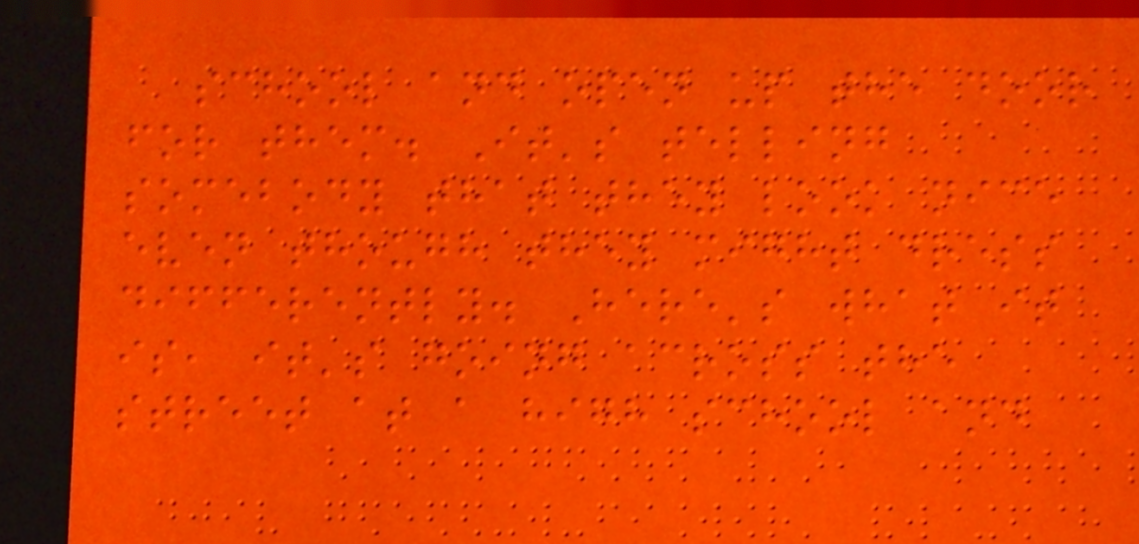school and open up the door
for them. It's telling
somebody that they look nice
even though they might dress
differently. Here's what it
is, it's going across the
street at a high school and
